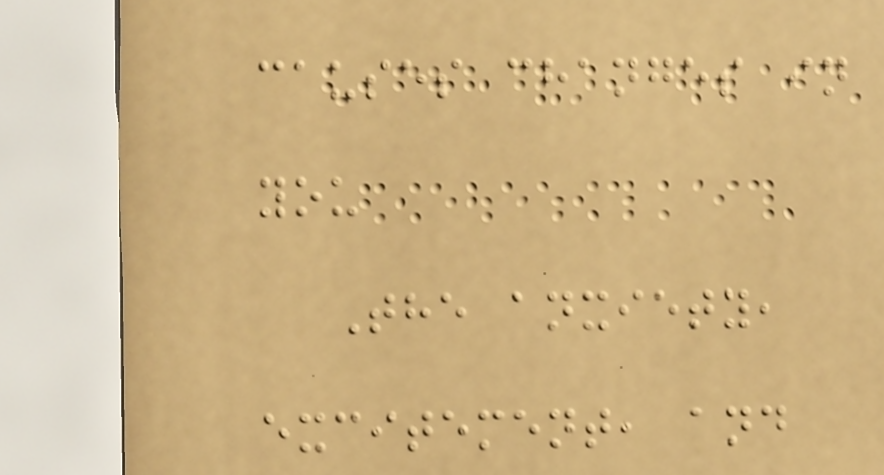causes changes in
you
The anxiety,
excitement, and
